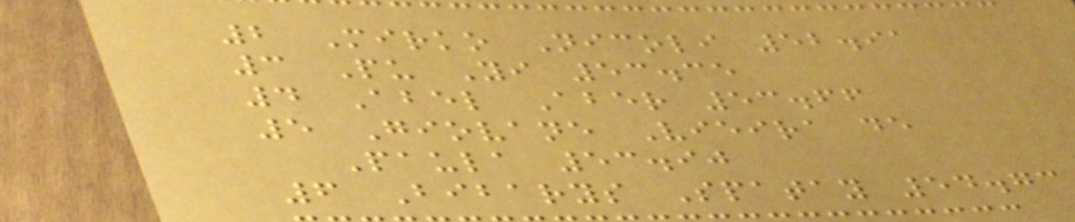2 Mirko Nicoli 52.91
3 Pu Yi 53.35
4 Abel Aber 53.66
5 Giovane Vieira de
Paula 53.90
6 Bibarys Spatay 54.73
